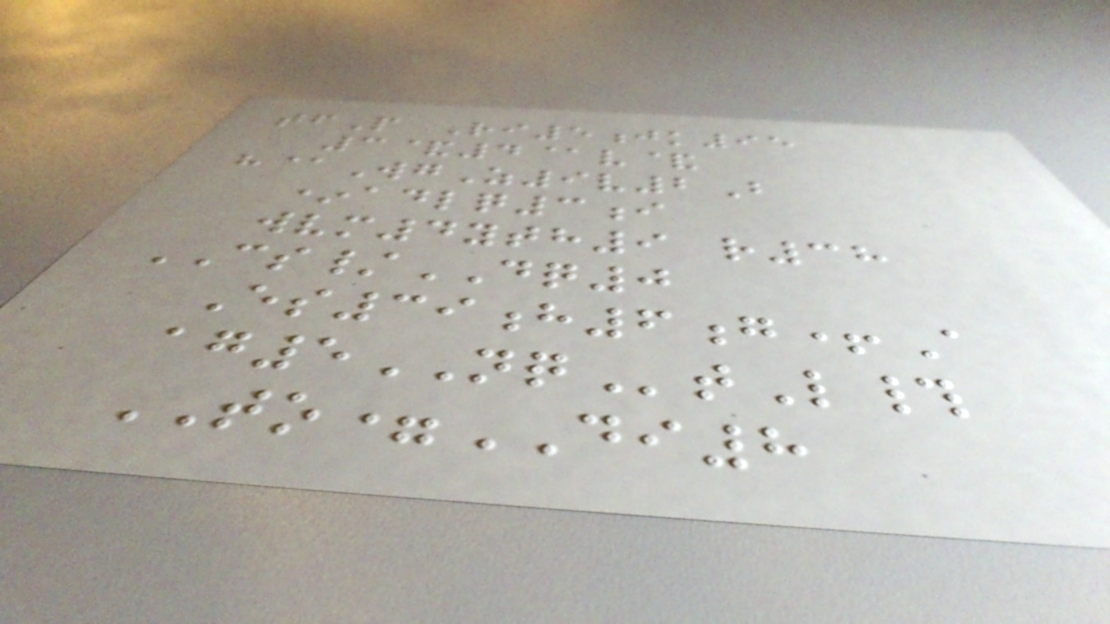tfP Ri5jk95
3&4@v&
h@WgZ9v2B
*adlq3i
wvm4yth9 r38
CS/DQ0
Es39h6g+A
ag5NQtL#
TO=DI8
